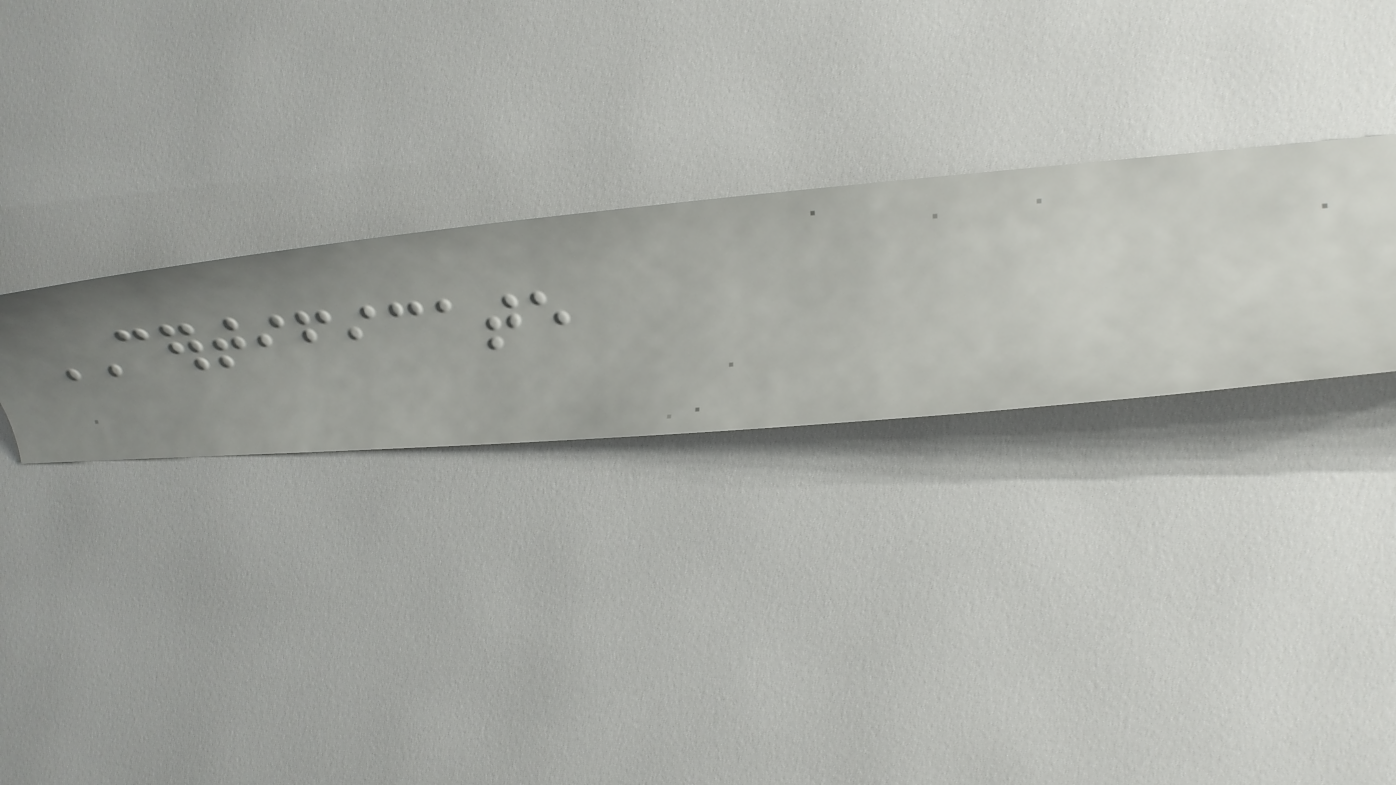CERTIFICATE
